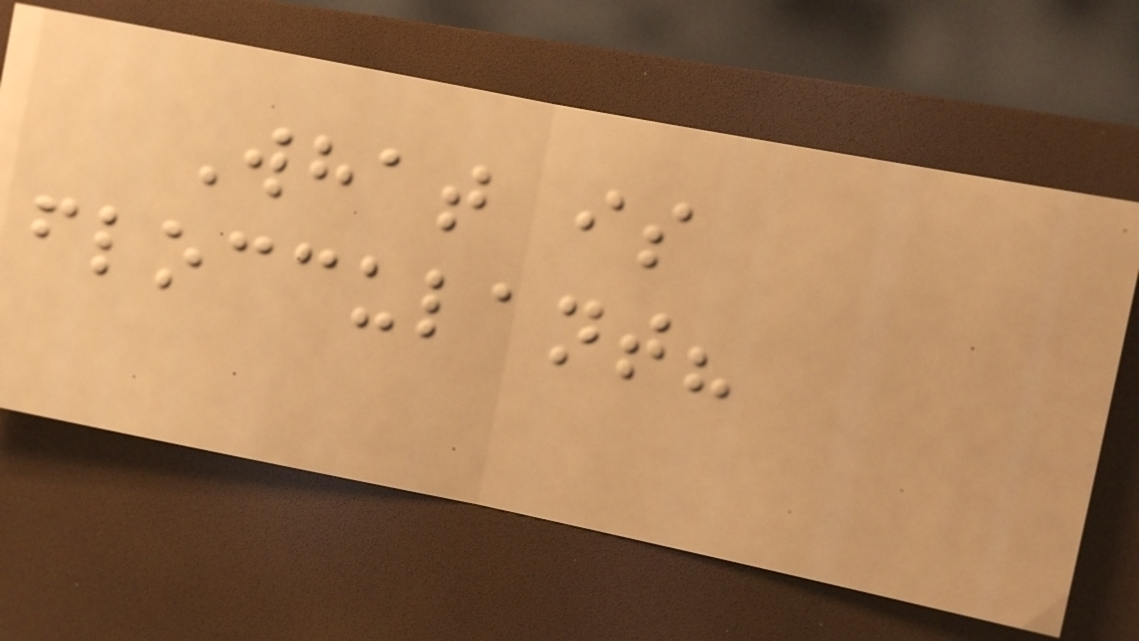What is
flocculant?
